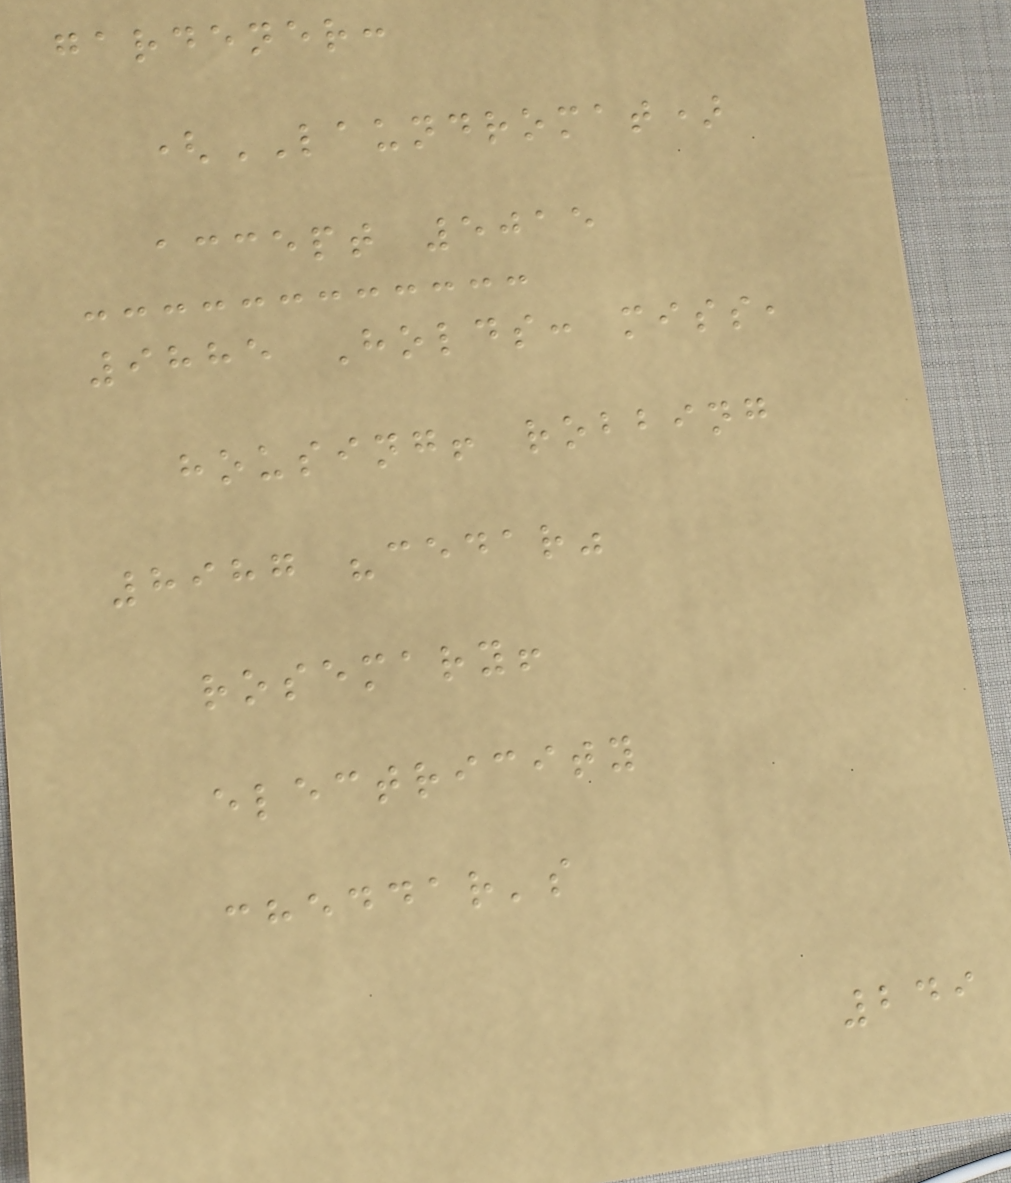gardener:
(LAUNDROMAT)
accept 5015
9885 Holds: miss,
housing! robbing
8987 "cedar"
rosemary!
electricity
cheddar's
249
